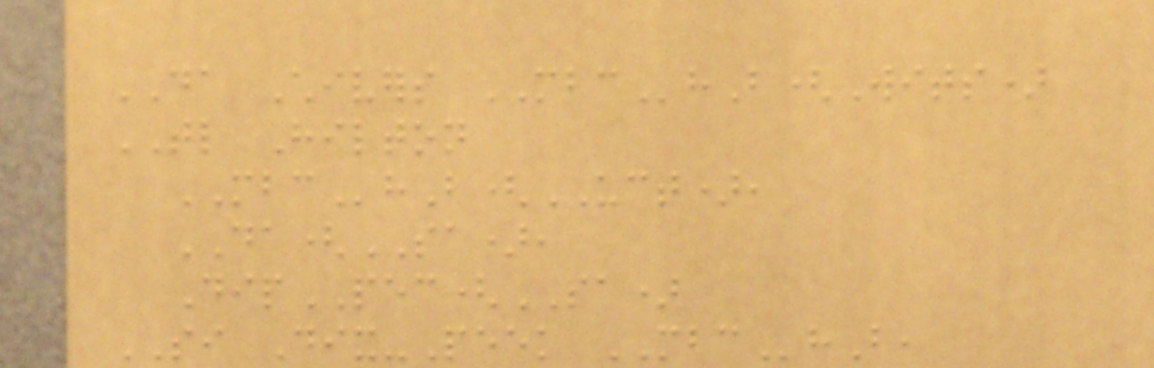DA Chivers MBChB(Wits)
TL Hilton
MBChB(UCT),
DA(SA),
DipPEC(SA)
SI Dix-Peek MBChB,
